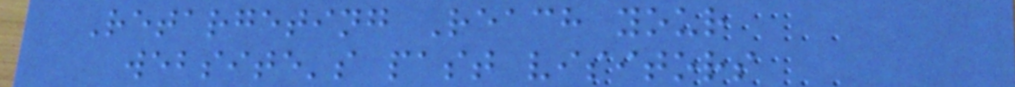Retargeting Reach your
website's past visitors
